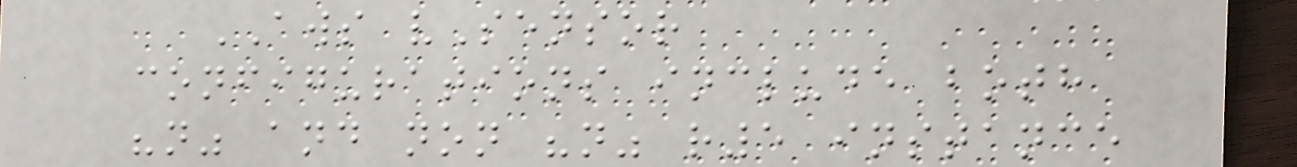AWS vSensor
configurations include both
"n" and non "n" r5 instance
